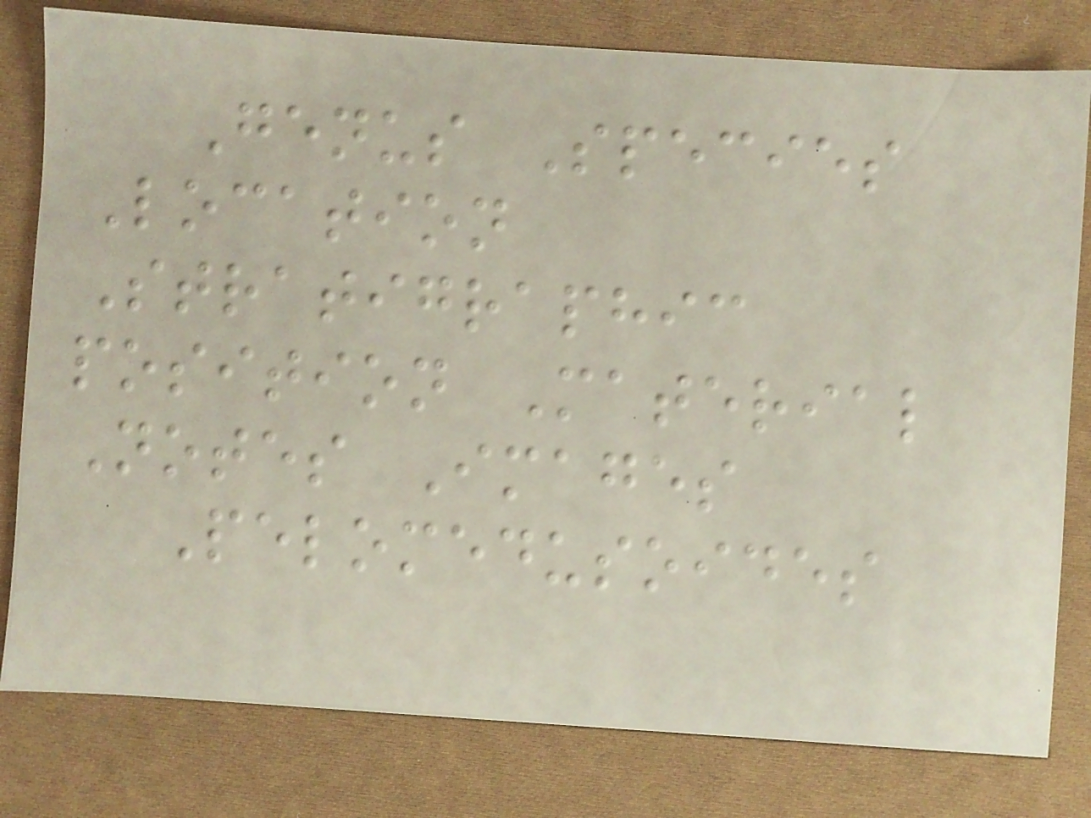Genus Species
Location
Stratigraphic
position Material
Notes Images
Pelomedusoides
